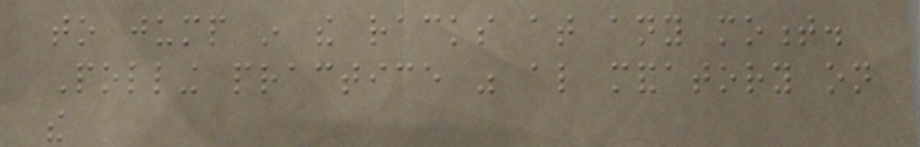to jump in the racks at any moment.
Polling practice was also mandatory on
the
